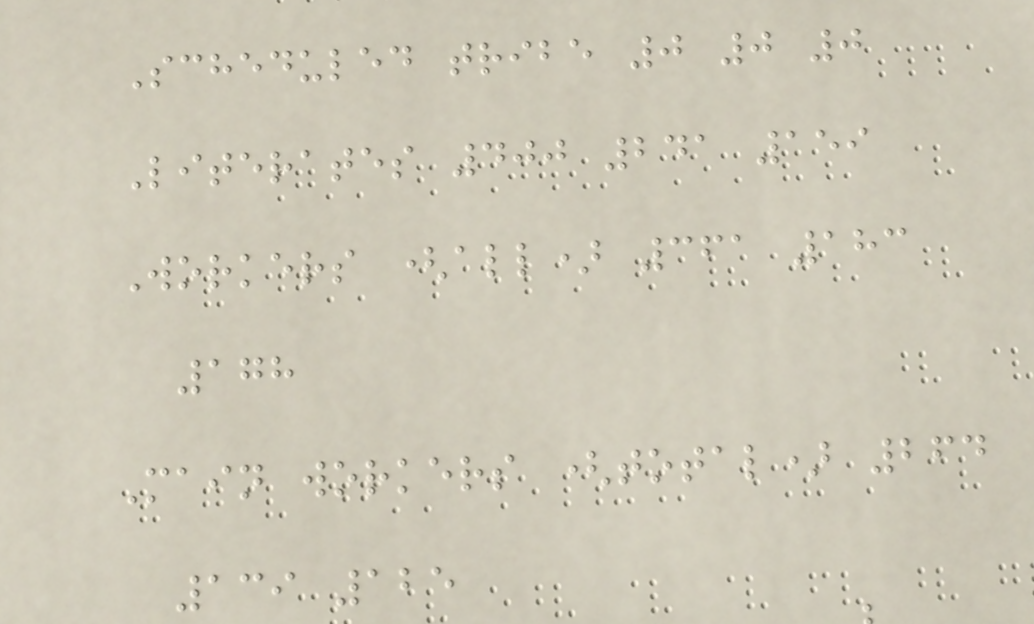Scheduled tribe 0 0 0
Literates 400 241 159
Workers (all) 361 183
178
Main workers (total) 264
139 125
